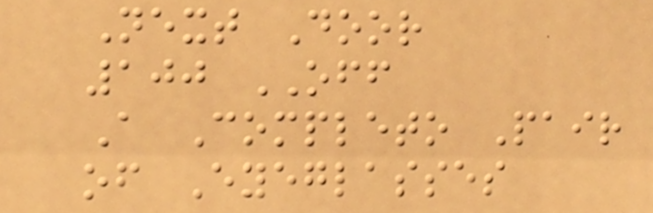Next Door
100 OFF
A Completo Pair
of Eyeglasses
